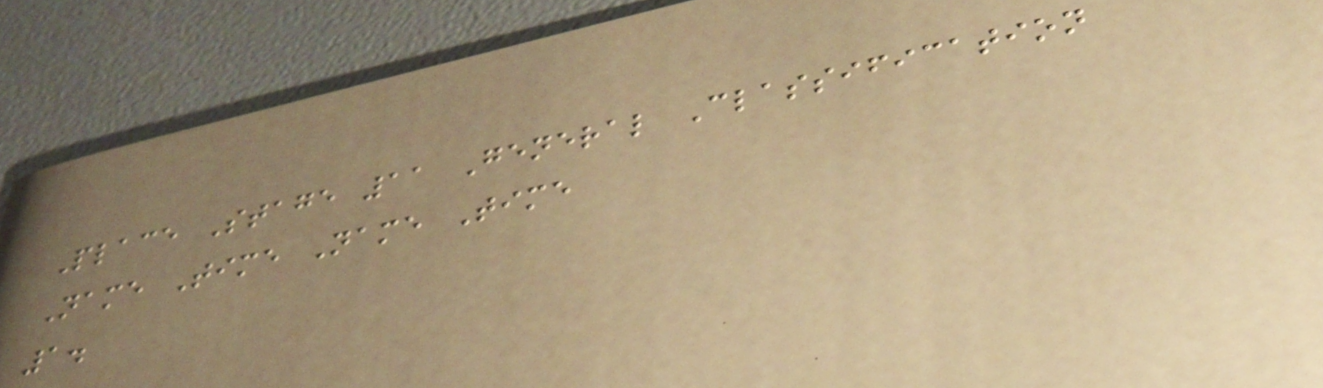Place Stage 11 General Classification
Name Time Name Time
1.
